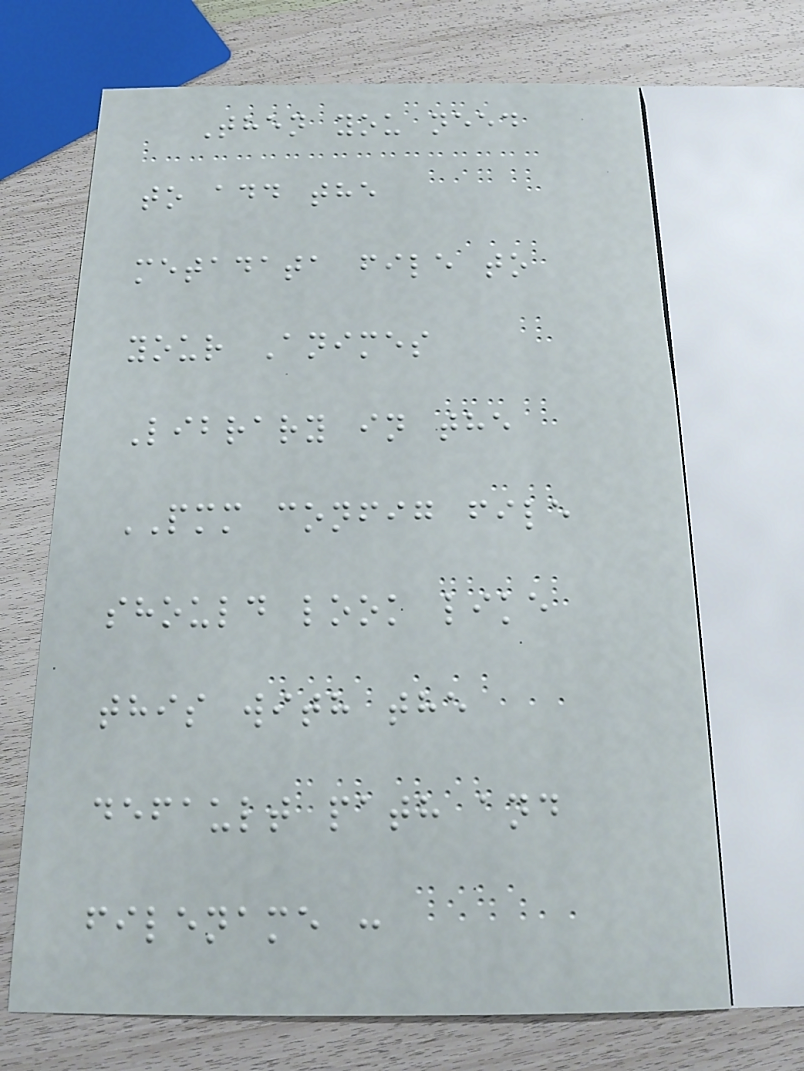Then you need
to add the
metadata file to
your Animes
Library in the
PMM config file
should look like
this with the
default path and
filename :
